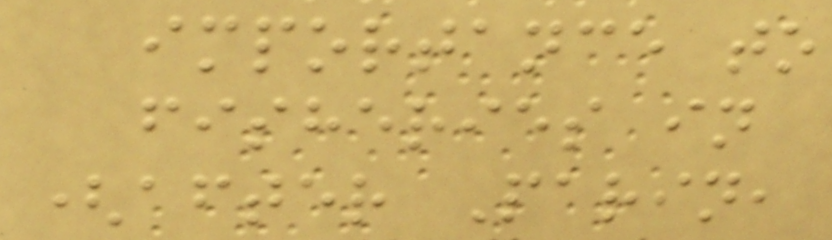importance to
fisheries in
(after Parin,
